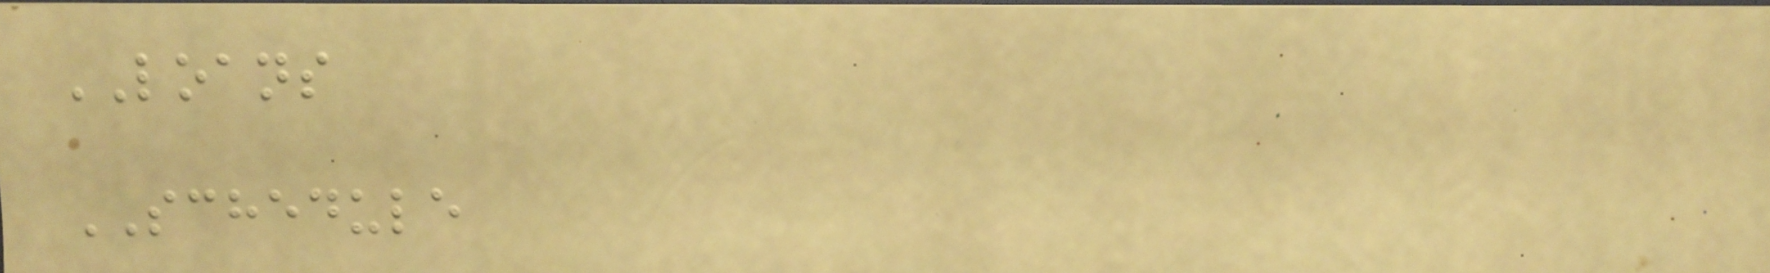LOANS
SCHEDULE
